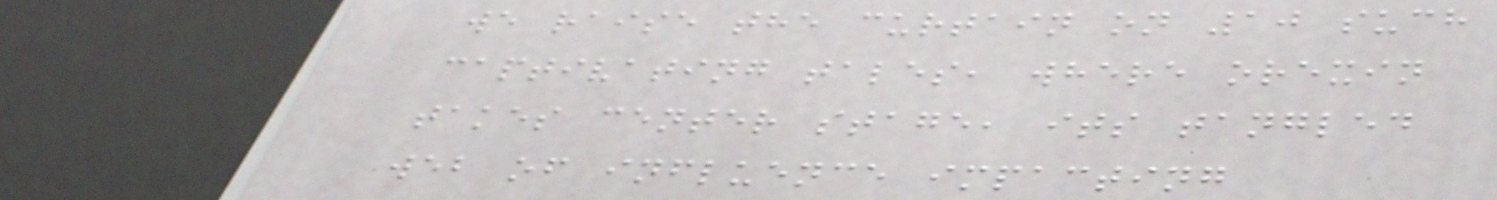we raise the curtain on 10 such
captivating tales, where orexin
takes center stage, its tangled
web of influence impacting
